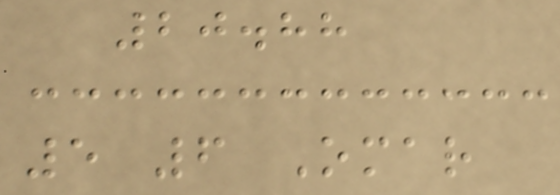20.88
5 6 Omar
